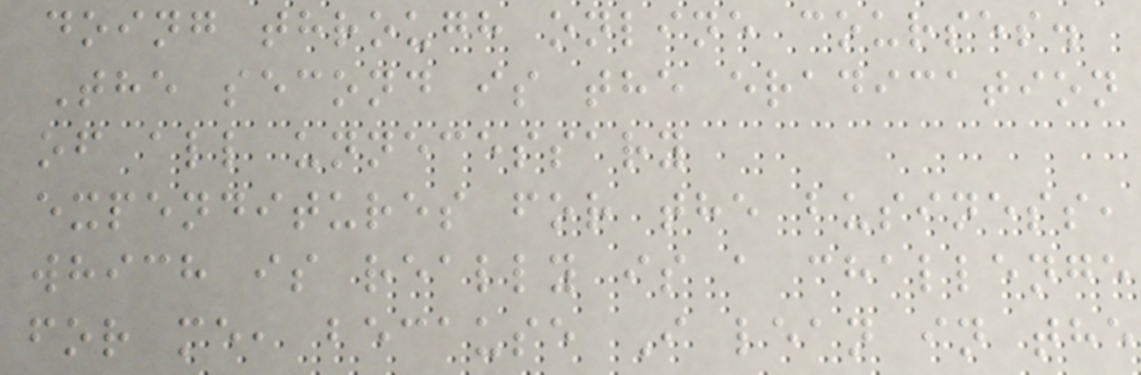doing through online courses.
The second is the eradication
of all unnecessary
expenditures for the business,
which is really is a challenge
for me, because I lean in the
